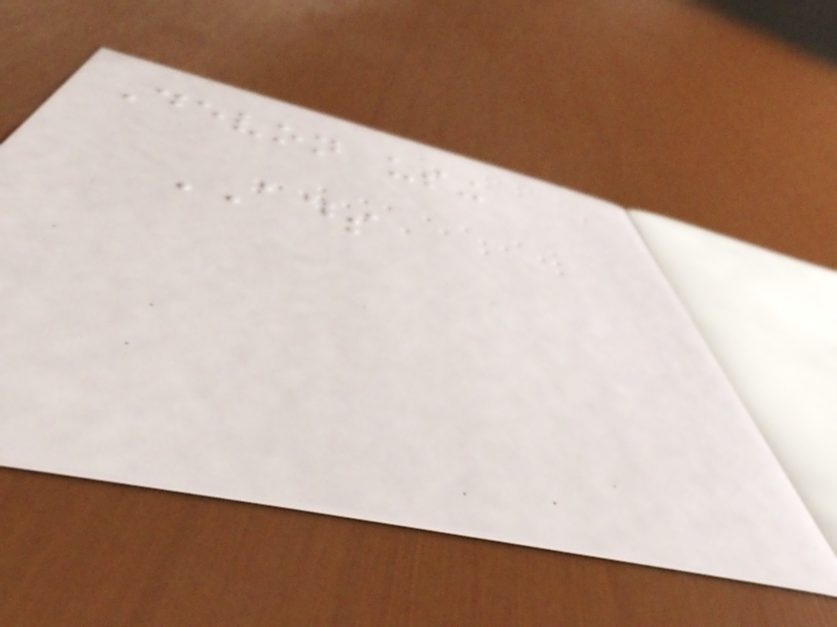Devon using
ADS
